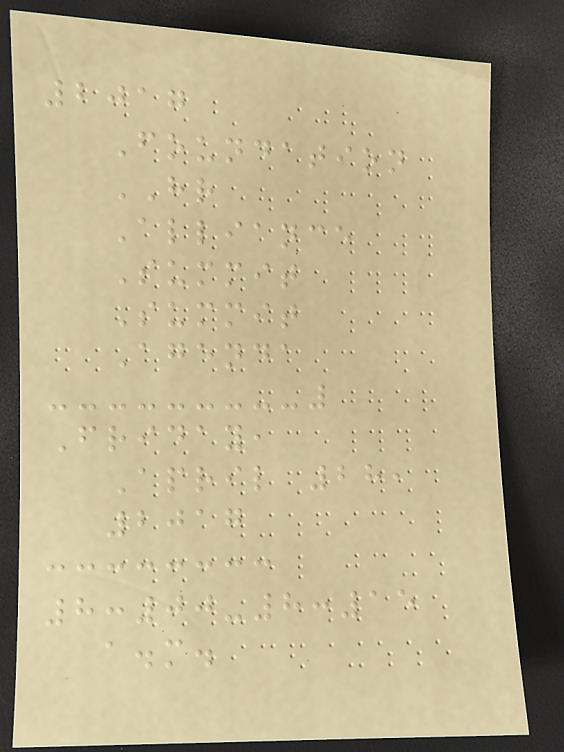2017
Foundation
HR
Alliance
Summit
Summit
Agenda
Friday,
April 28,
2017
8:00-8:15
a.m.
